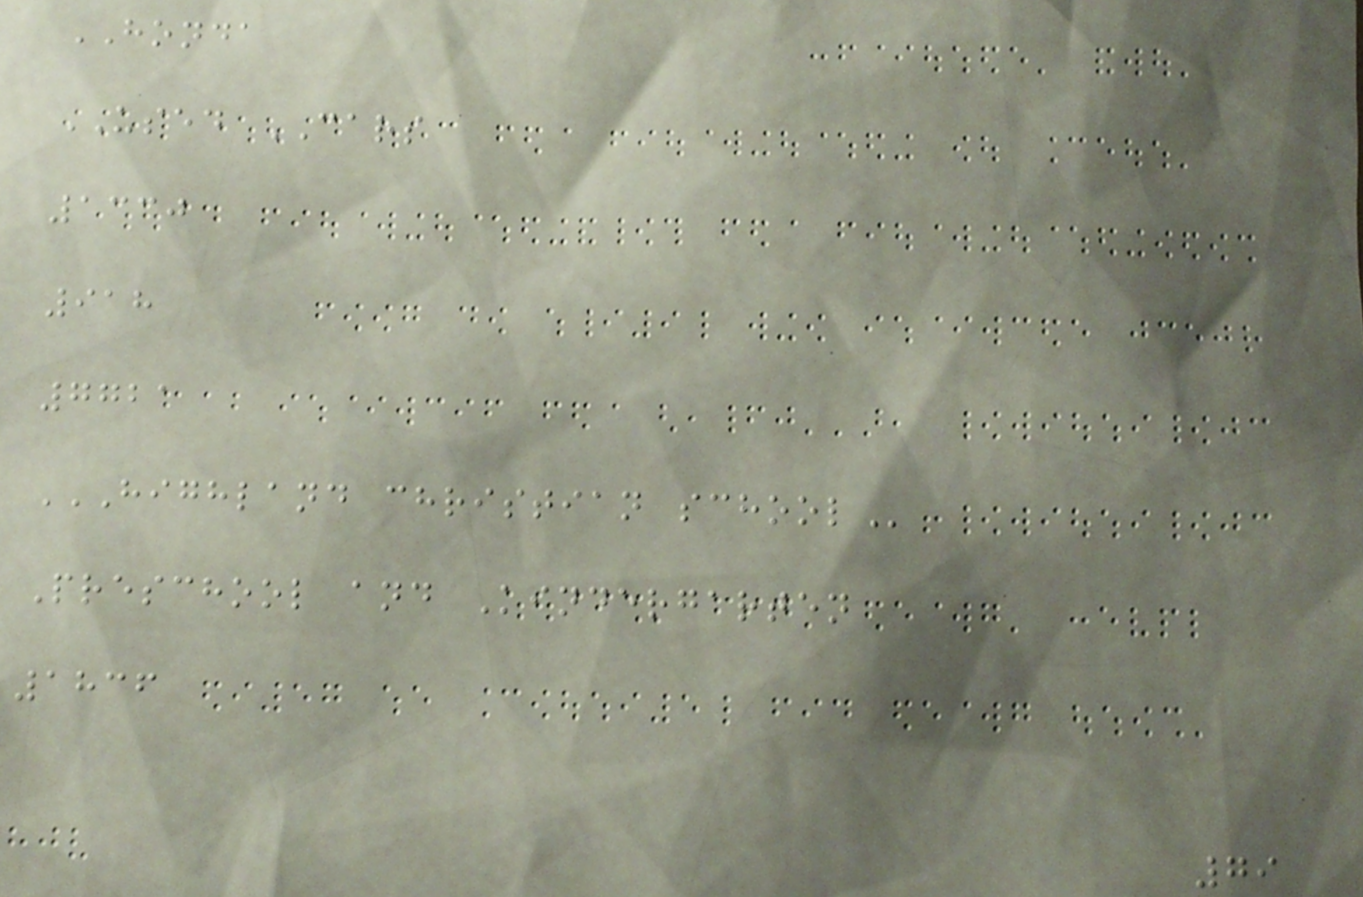HONDA
USED CARS
1330
918
7721
HIGHLAND CHRISTIAN SCHOOL
Preschool and Kindergarten
1836
79
